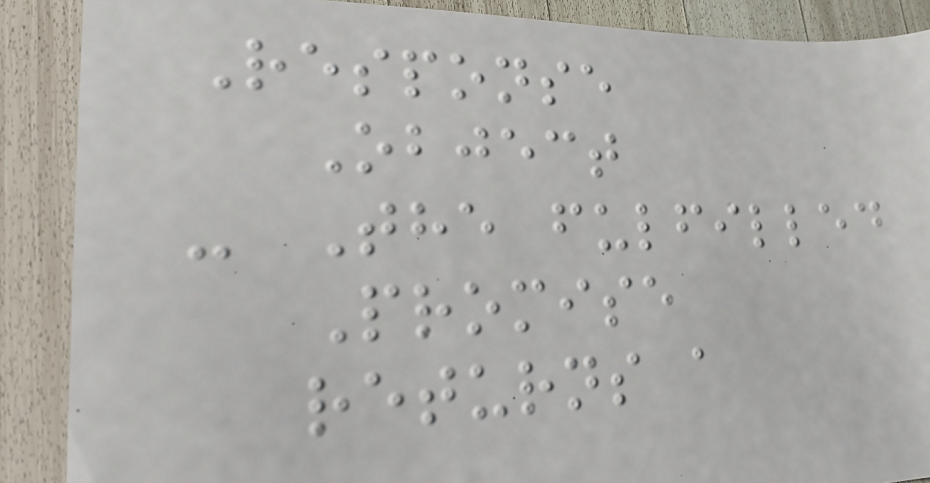Response
Object
- The fulfilled
Promise
returns a
